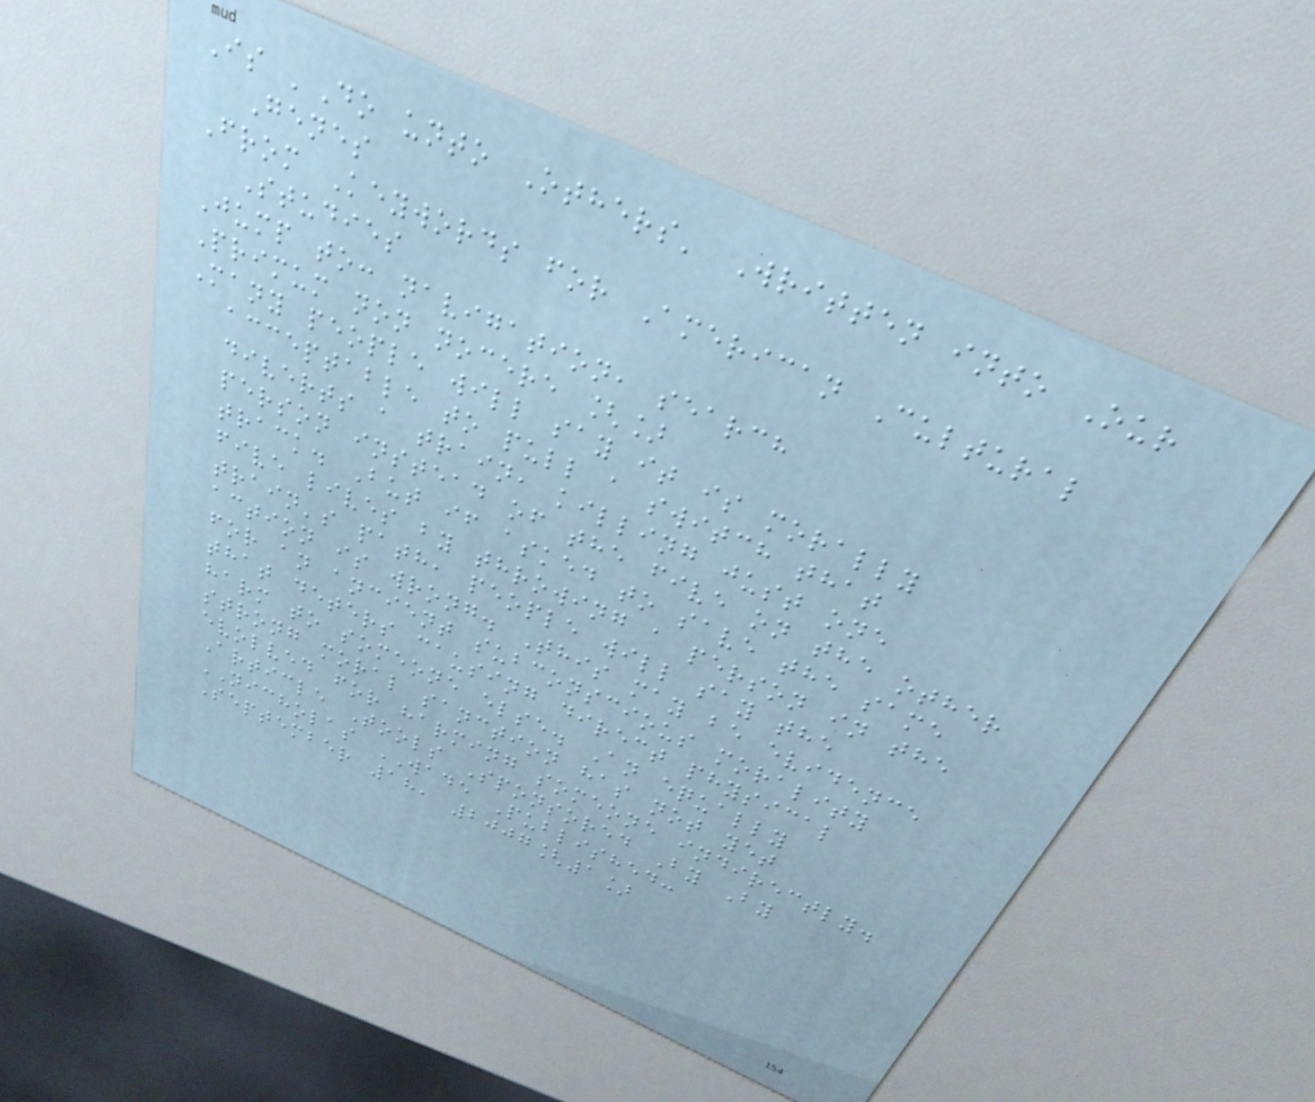Is 'Do unto Others' Written into Our
Genes
From Keywords for American Cultural
Studies
Jump to: navigation, search
Primum non nocere []
Many people will say it is morally
acceptable to pull a switch that
diverts a train, killing just one
person instead of the five on the other
track. But if asked to save the same
five lives by throwing a person in the
train's path, people will say the
action is wrong. This may be evidence
for an ancient subconscious morality
that deters causing direct physical
harm to someone else. An equally
strong moral sanction has not yet
evolved for harming someone indirectly.
Article Tools Sponsored By By
NICHOLAS WADE Published:
September 18, 2007[1]
